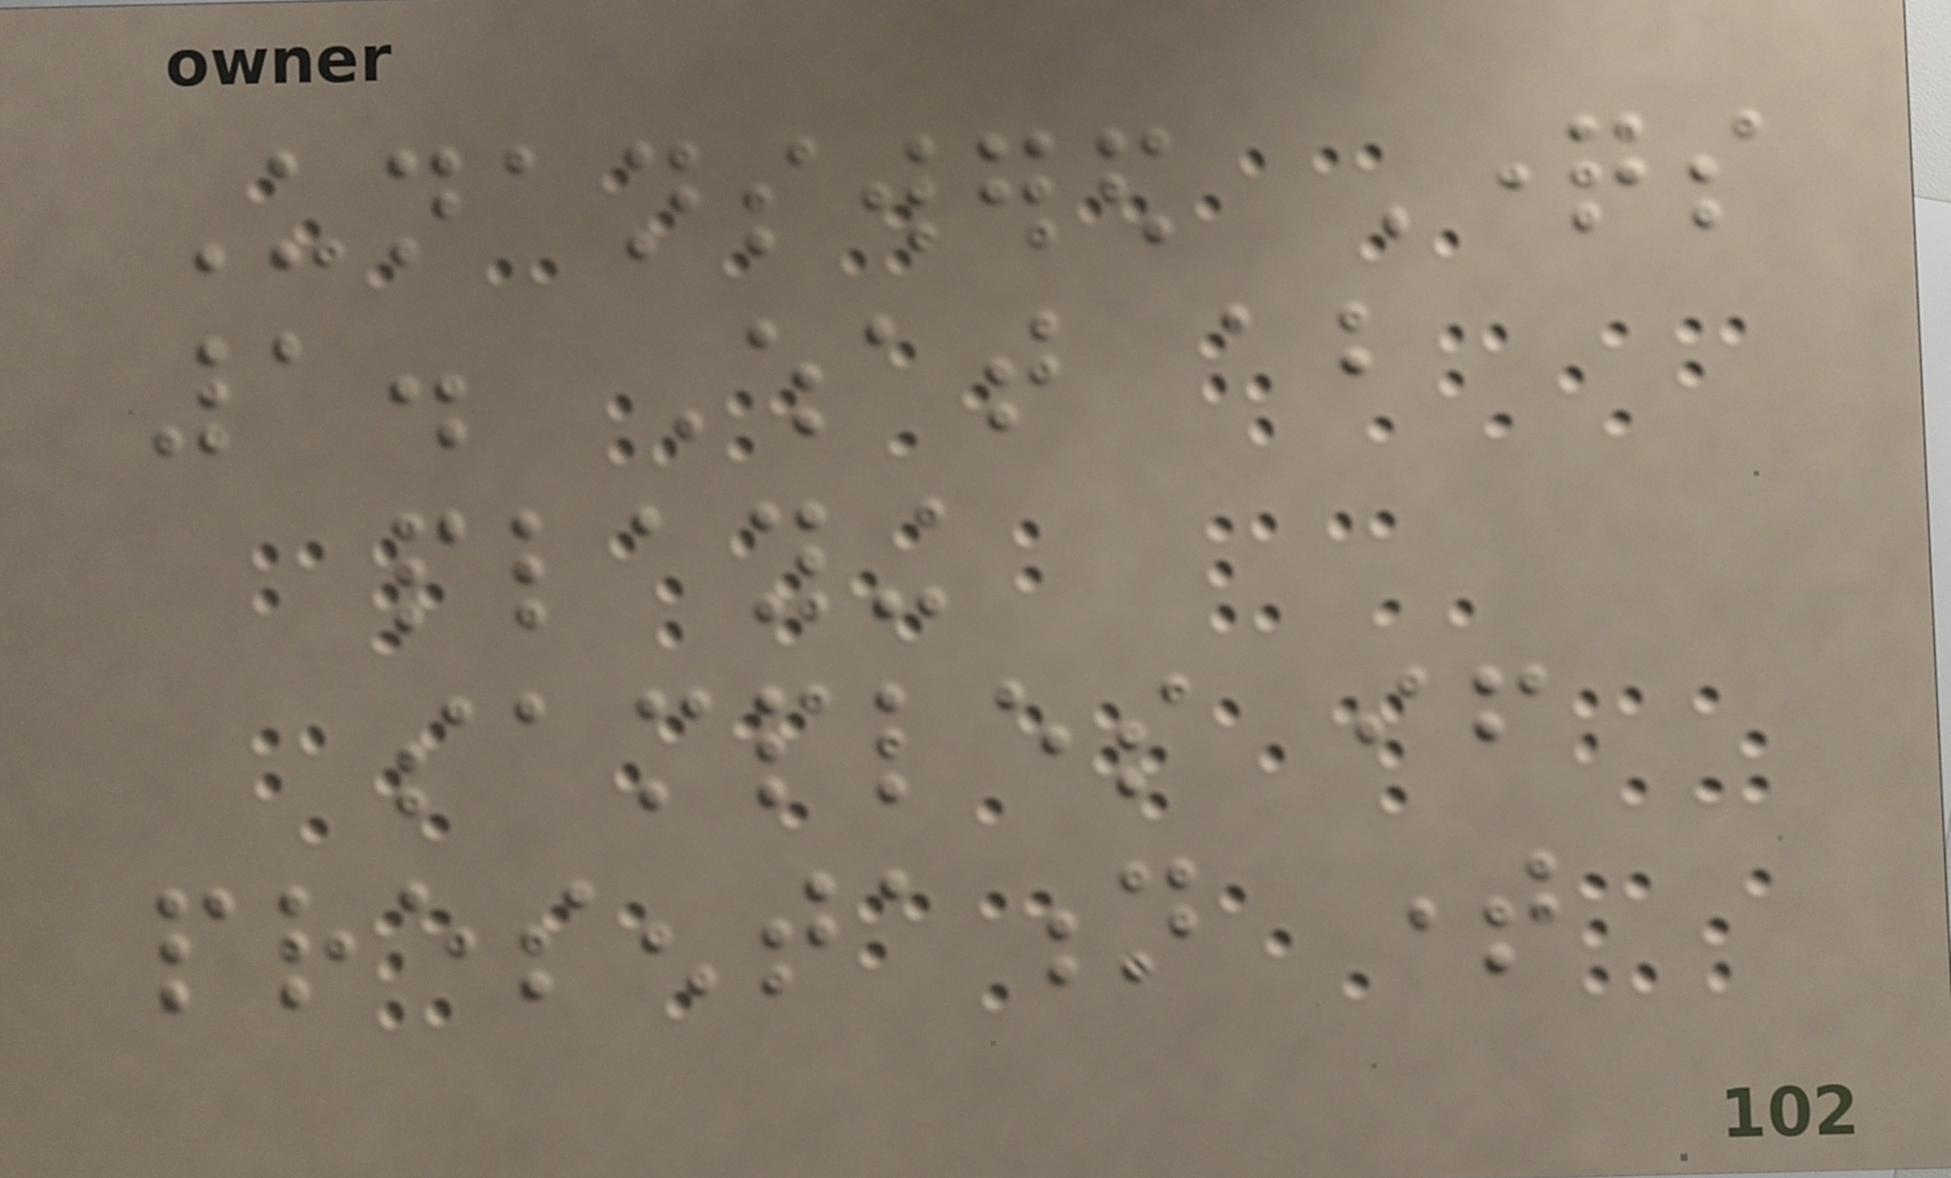Unanswered Questions
1. What about
playing
samples if
presentation time
